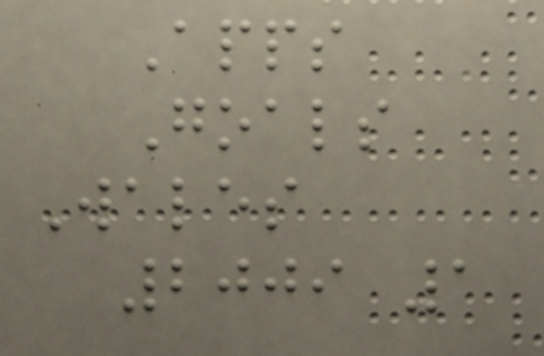Apps
Goals
Wales
2009 1
